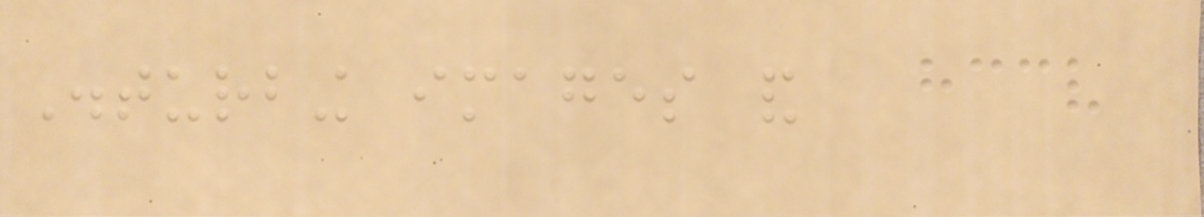Disturbing images and
